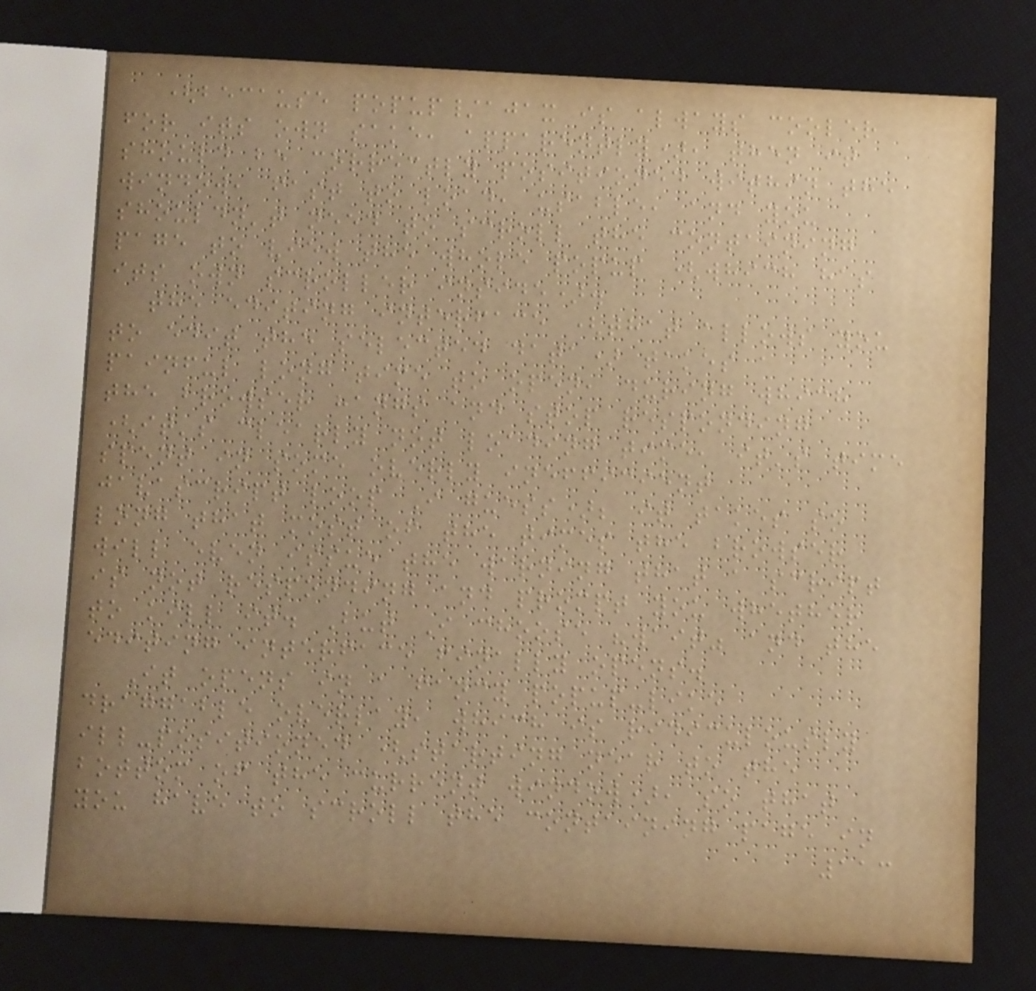(because popup/ajax is always cooler
for its own sake, apparently), then it
should be correctly positioned within the
window, fast to load, usable, and you
shouldn't need to scroll the containing
page to view the whole popup (which has
its own scroller inside).
the editing interface (that allows you
to edit the selected data) takes a
painful long time to open, during which
the browser hangs and stop responding
(it's clearly not loading time, it's time
spent in some overly inefficient
javascript loop I guess); it takes so
long that most of the times the browser
will even issue the warning that a script
is not responding and prompt you whether
to kill it. But I choose "wait" and the
editing interface finally opens.
It opens in a fancy popup-like
draggable overlay, which is ridiculously
ill-positioned (starting near to the
bottom of the current window), so that
you have to scroll the containing page in
113
